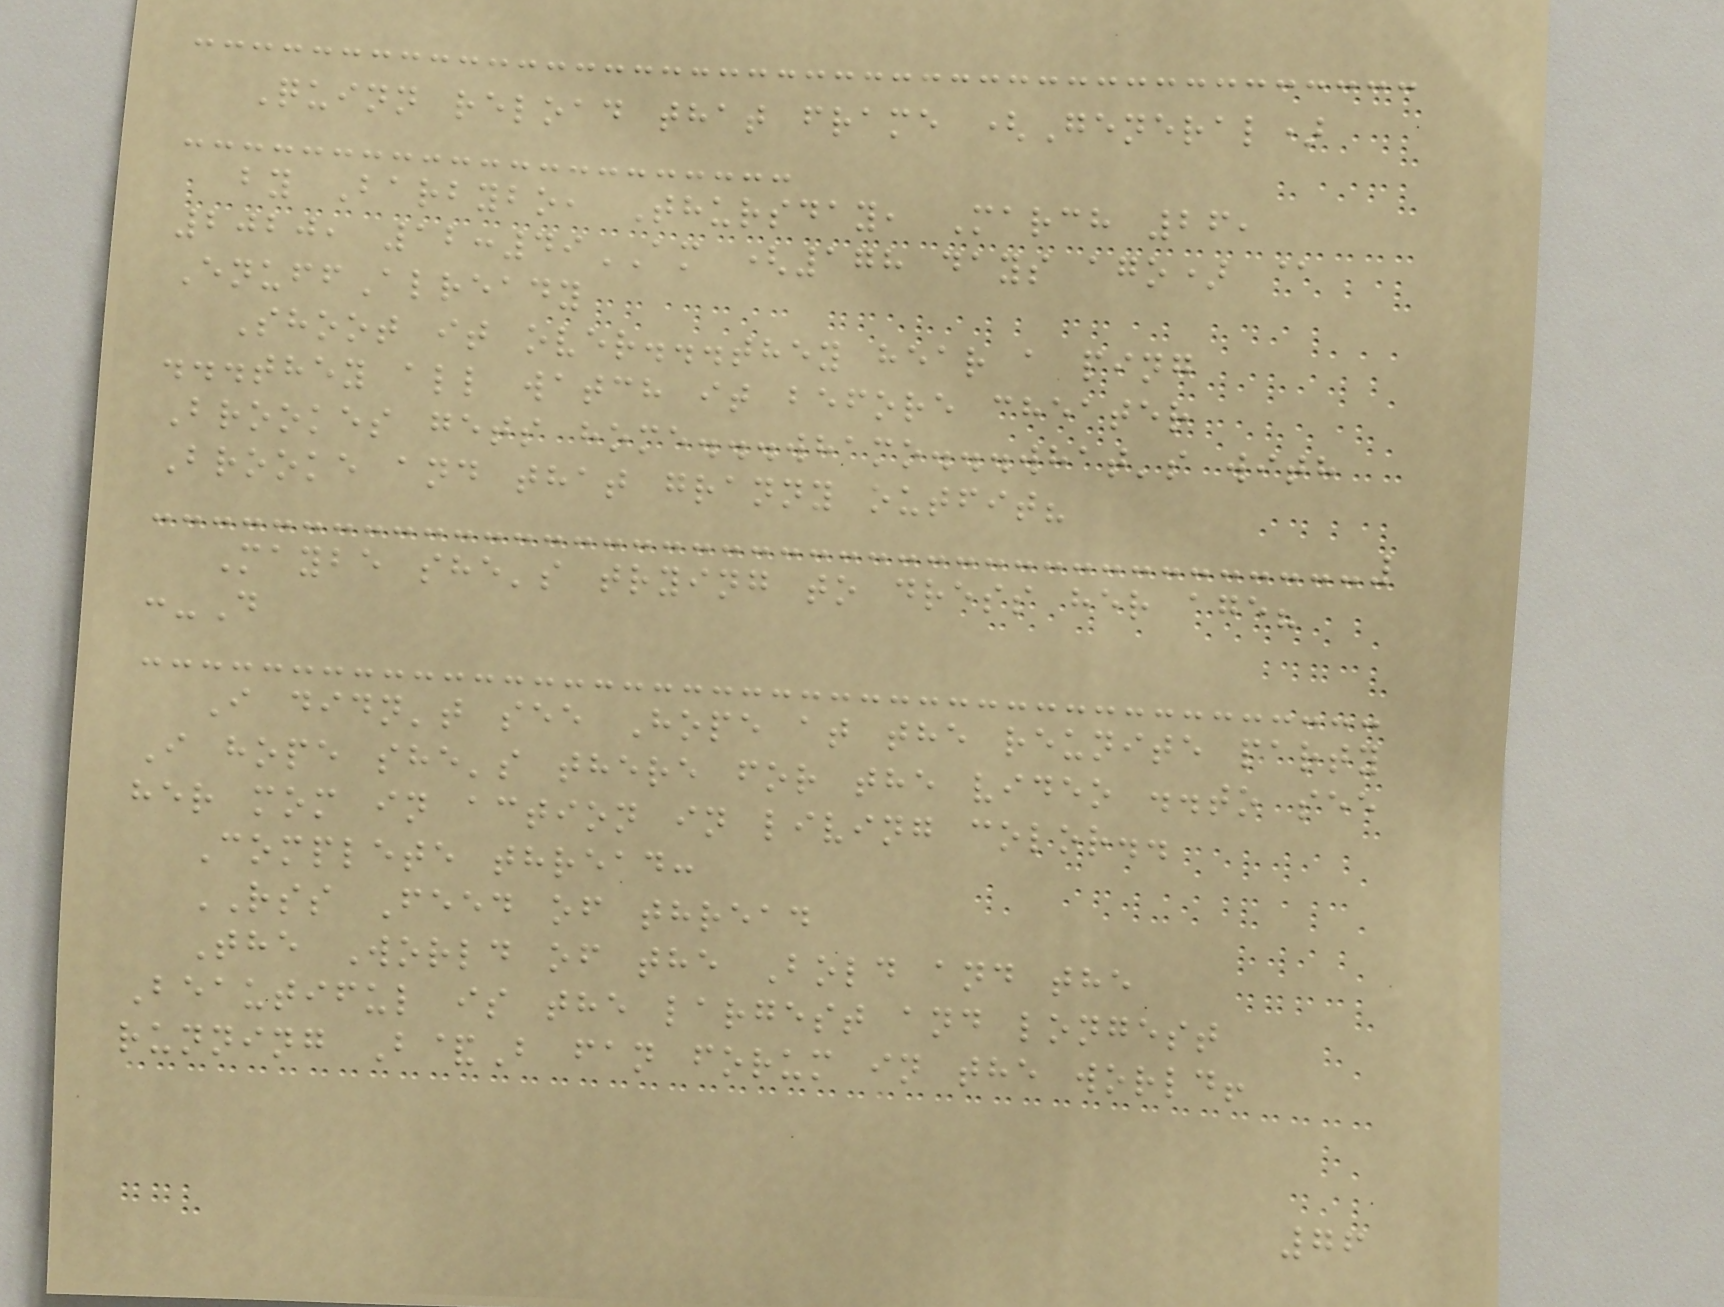Quinn reload that frame (General)
by Barbybo, Thursday, March 26,
2020, 12:49AM (178 days ago) @
EnuffAlready
Shoot it over...they hear a ping
...they all watch it before cheater
Brookes gets home...whamo...what's with
Brooke and that granny outfit?
Maybe she's trying to dress her age?
:-D
I didn't see Hope at the reunite party
I hope she's there for the video ..to see
her mom in action in living color..
Complete thread:
RSS Feed of thread
The World of the Bold and the
Beautiful is the largest and longest
running B&B fan forum in the world!
76
